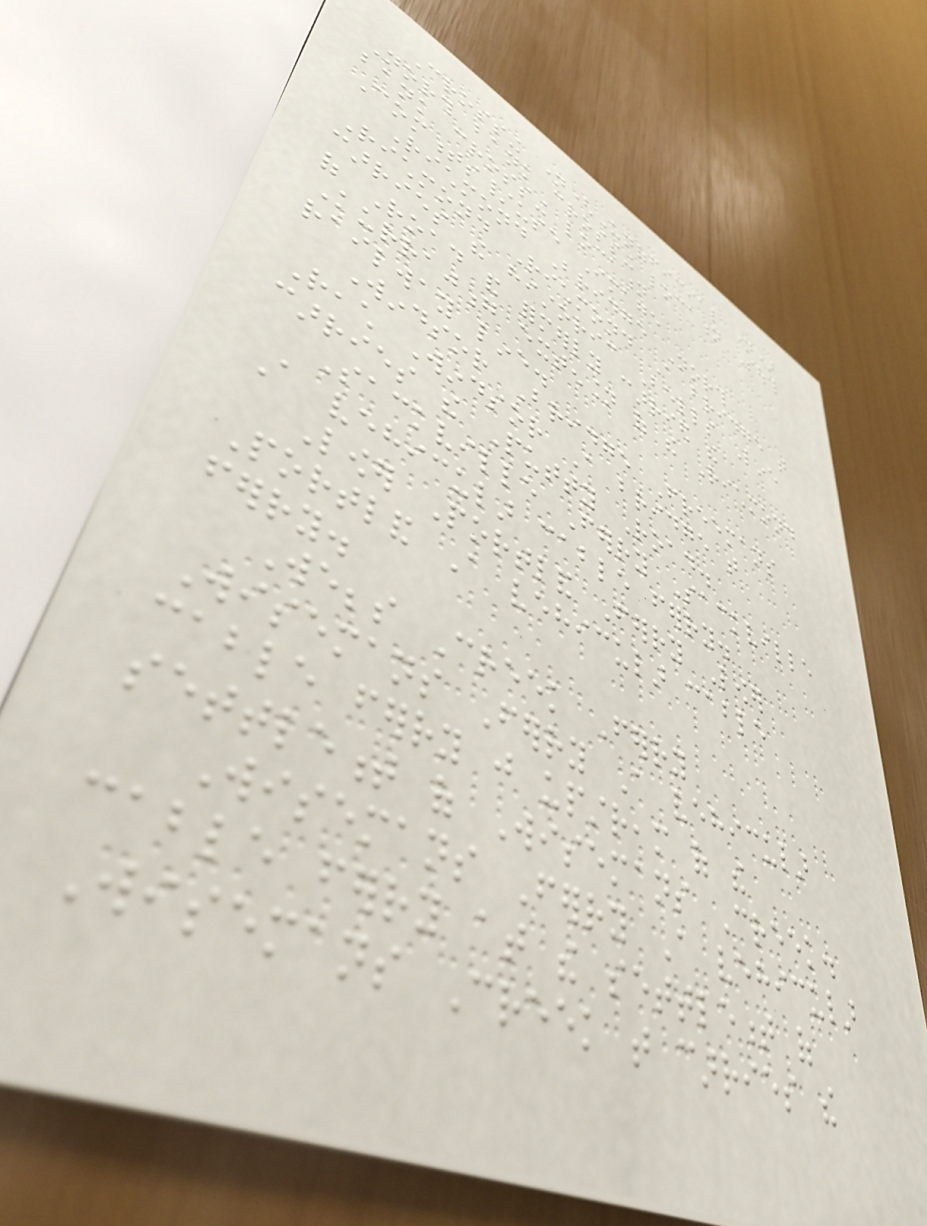Crossing name(Unofficial name)
North bank crossing location South
bank crossing location
Comments/use Image
Richmond Bridge North
Richmond Richmond A bridge that
carries the historic Bells Line
of Road and formerly carried the
Kurrajong extension of the Richmond
railway line.
Windsor Bridge Freemans
Reach Windsor A bridge that
carries the Putty Road.
Sackville Ferry Sackville
A vehicular cable ferry.
Lower Portland Ferry Lower
Portland A vehicular cable
ferry.
Webbs Creek Ferry
Wisemans Ferry A vehicular
cable ferry just upstream of the
settlement of Wisemans Creek.
Wisemans Ferry A vehicular
cable ferry at the settlement of
Wisemans Creek that carries the
